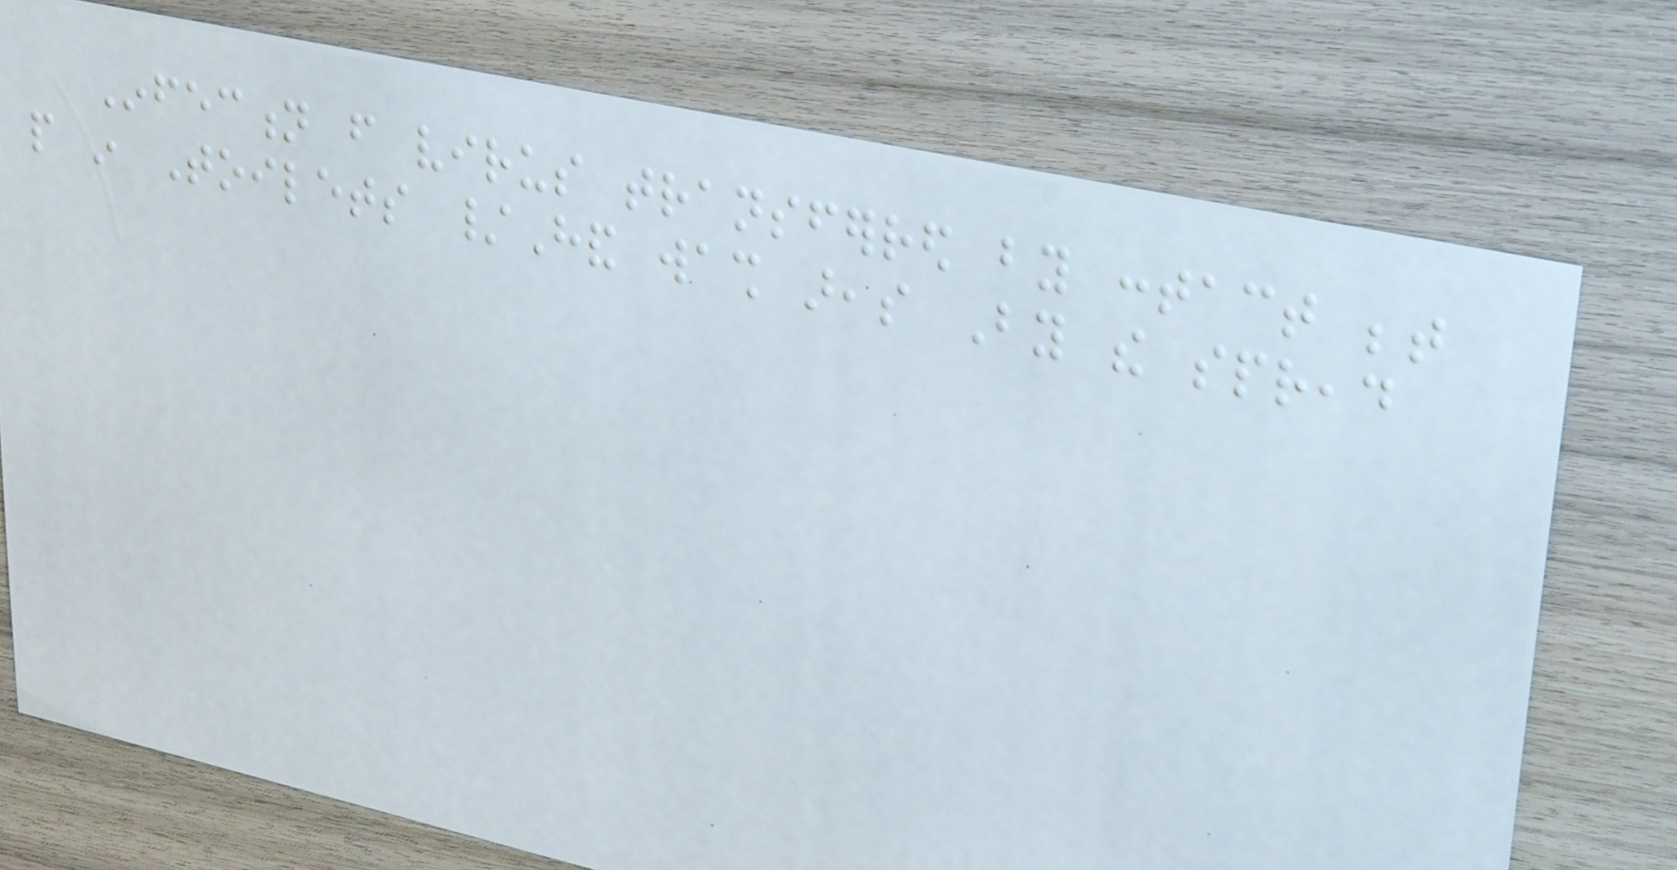Infection from virus transferred by contact between
people in Toilets /Hand wash areas By the spread
